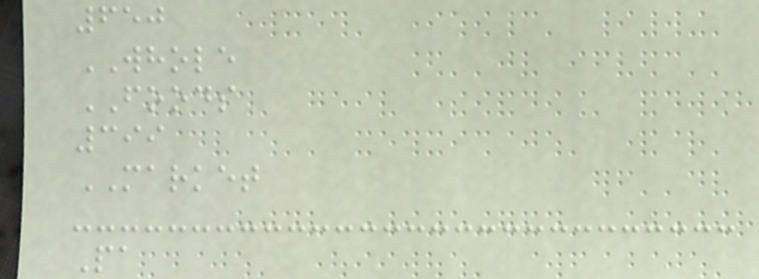650
WHOLE
FOODS
399
MARKET
Pa
